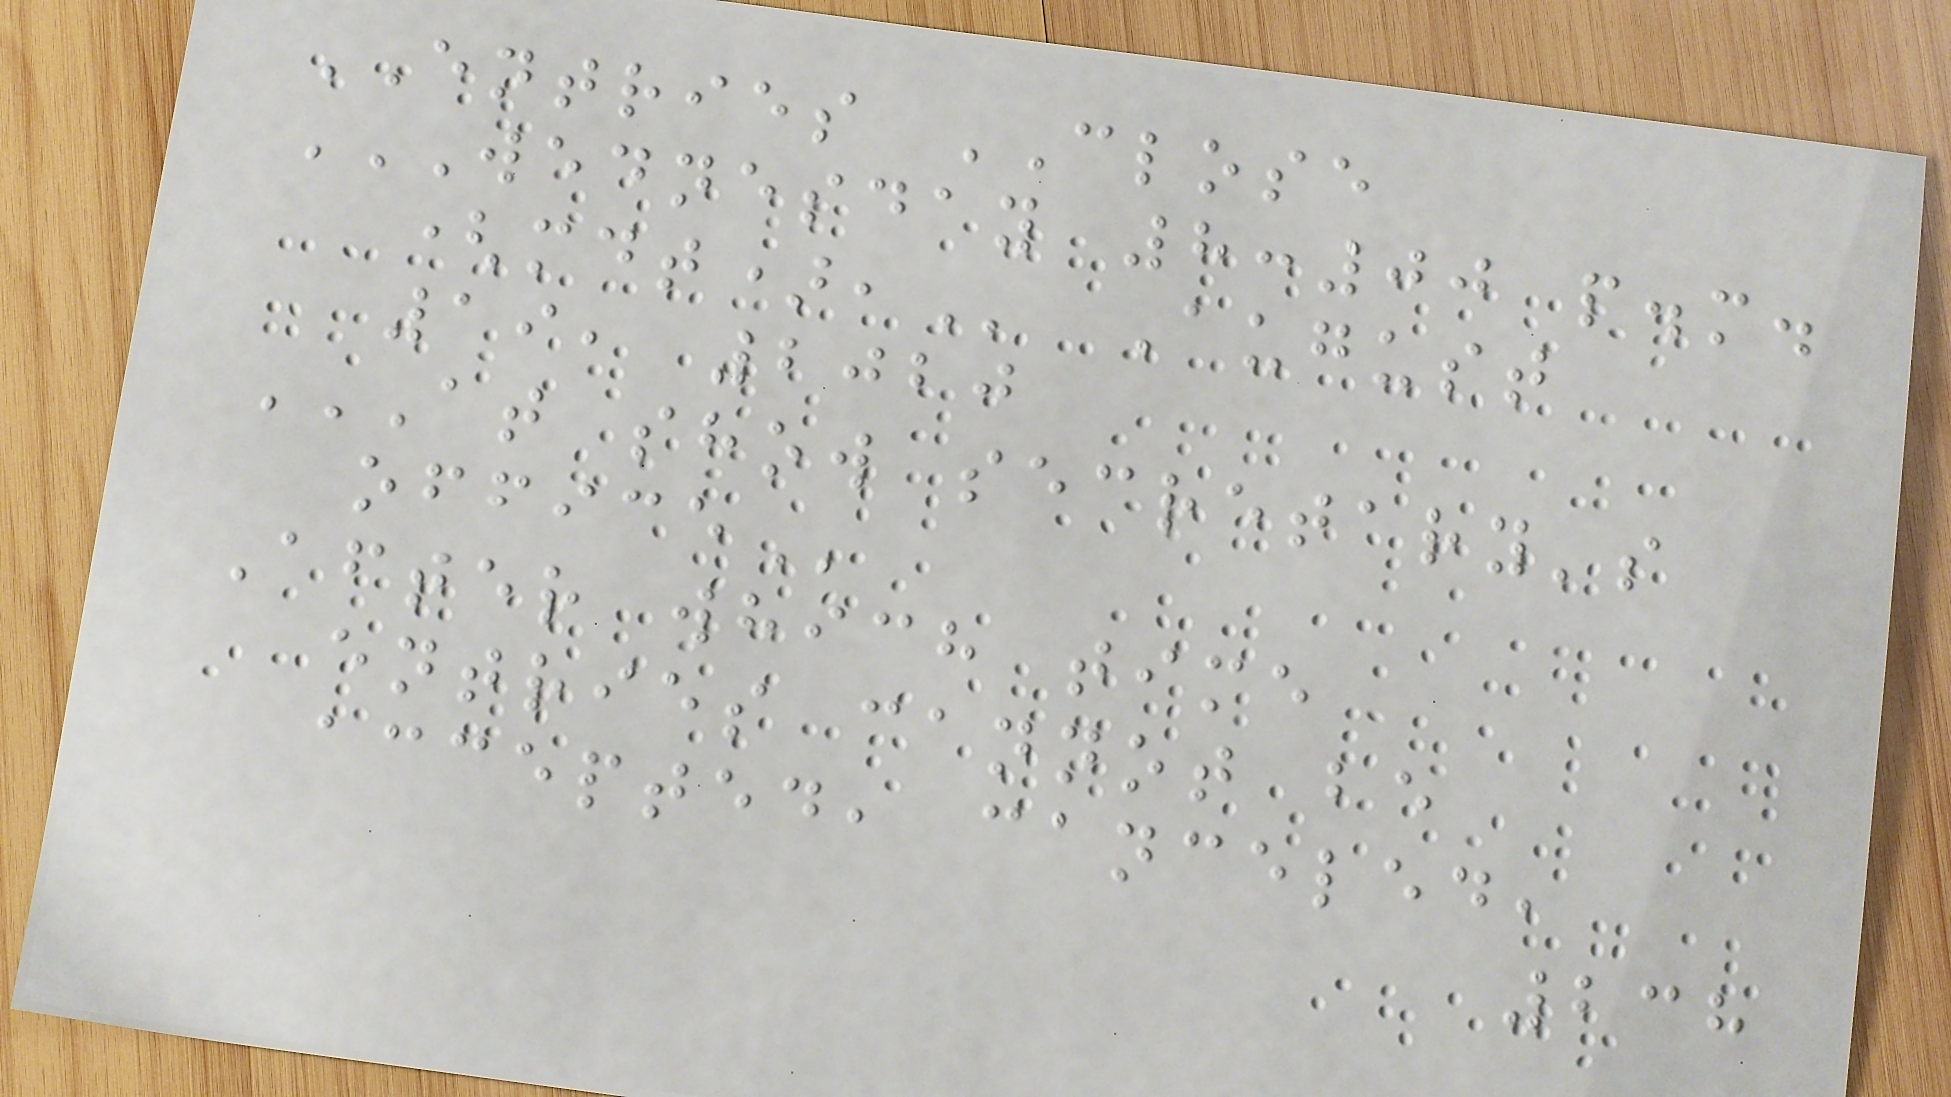ENTRIES CLOSE
WEDNESDAY 8:00 P.M.
(MDT), August
19, 2020
AT SHOW SECRETARY'S
OFFICE
After which time
entries cannot be
accepted, canceled,
238
